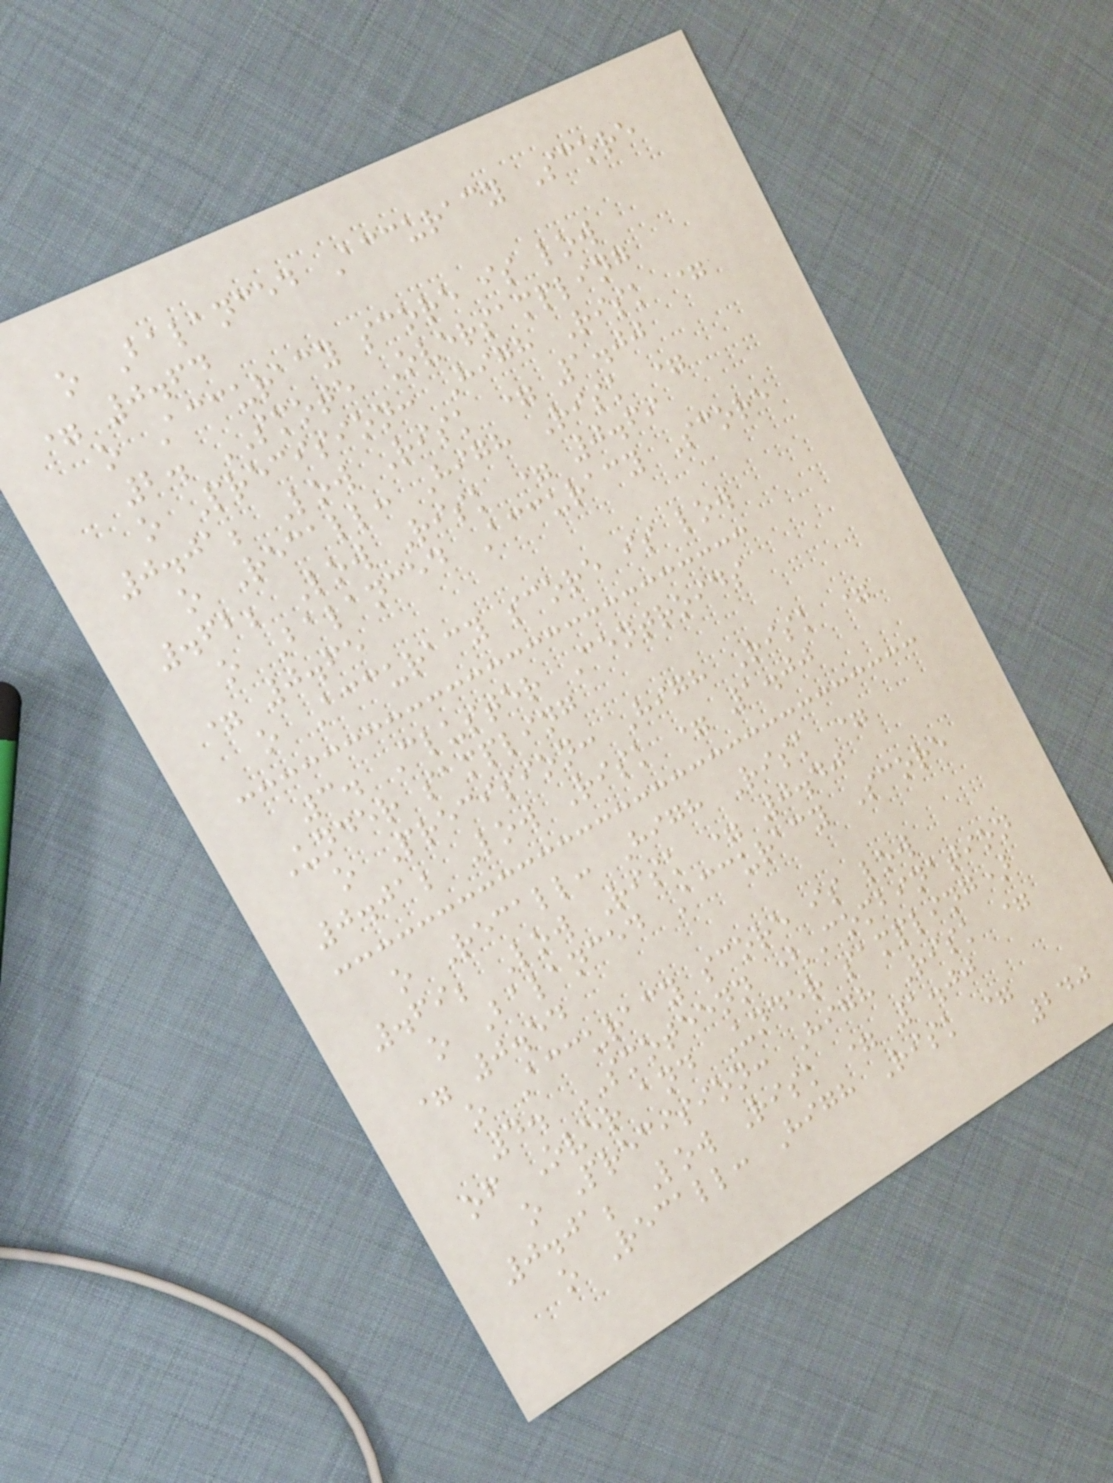o Balanced Accuracy Score
= 0.64
o Accuracy score is low
2. SMOTE Oversampling
o Precision: High Risk =
0.01; Low Risk = 1.00
o Recall: High Risk =
.62; Low Risk = 0.69
o Balanced Accuracy Score
= 0.65
o Accuracy score is low
3. Cluster Centroids
Under sampling
o Precision: High Risk =
0.01; Low Risk = 1.00
o Recall: High Risk =
.69; Low Risk = 0.40
o Balanced Accuracy Score
= 0.54
o Accuracy score is low
4. SMOTEENN (Combination
of Over and Under sampling)
o Precision: High Risk =
0.01; Low Risk = 1.00
o Recall: High Risk =
240
